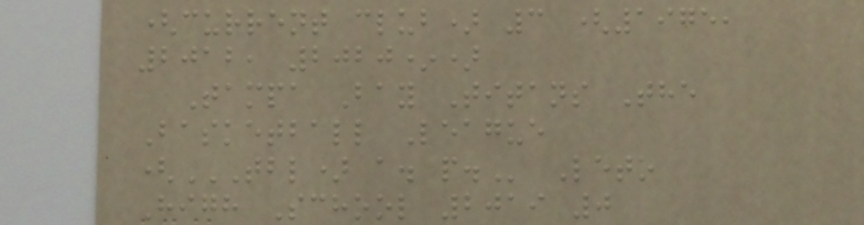(current club) 3 (1975,
2012, 2020*)
Tampa Bay Titans The
Basketball League
(TBL) A. P. Leto
High School 2019 0
